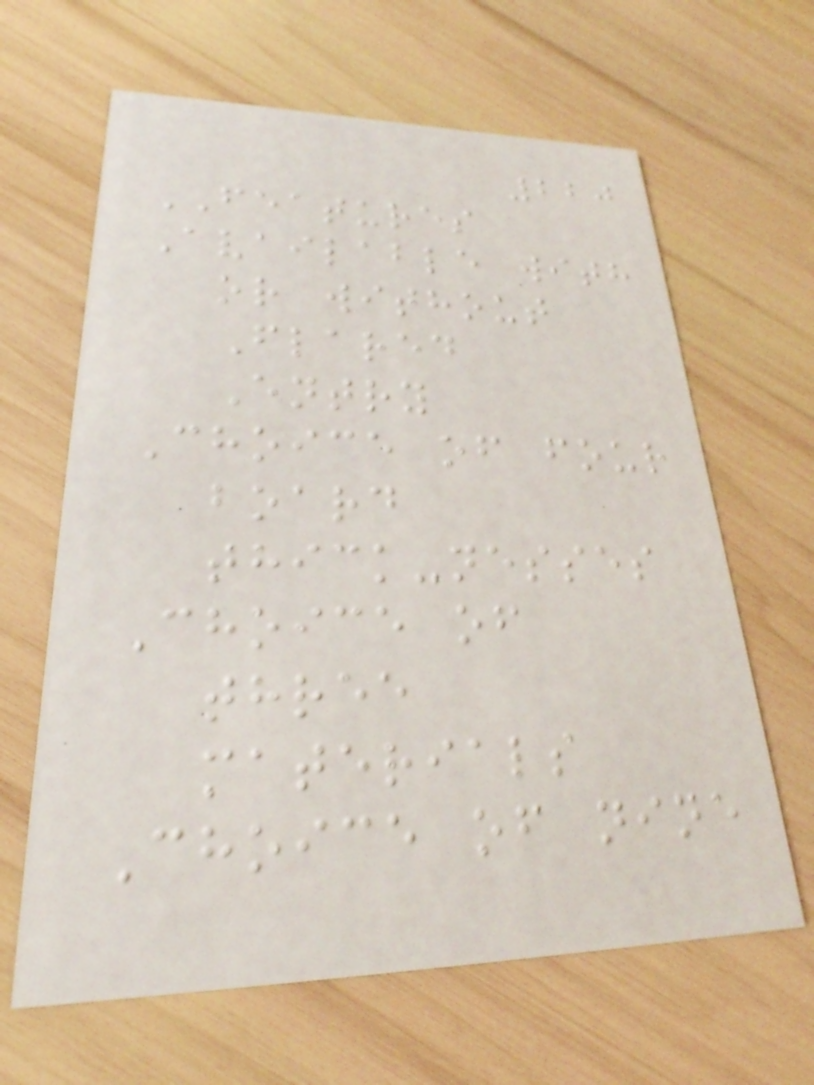220
FEATURES
Available with
or without
Flared
Entry
Choice of four
board
thick-nesses
Choice of
three
materials
Choice of nine
